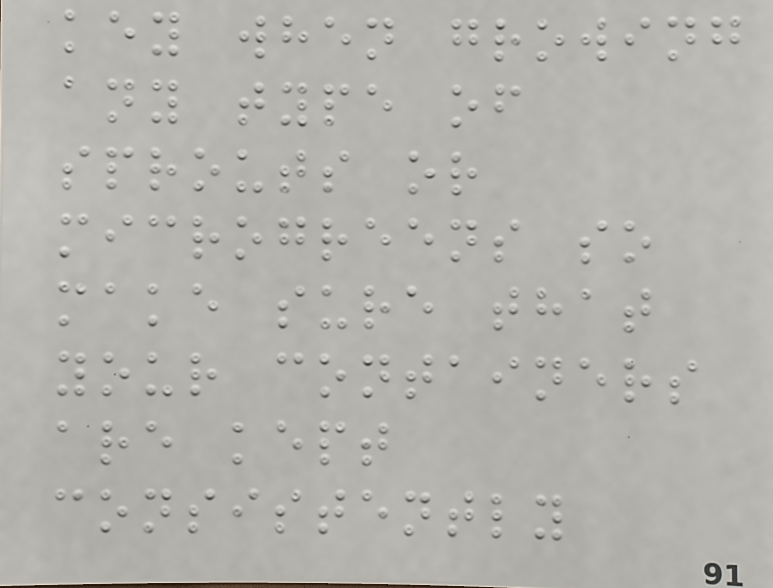key when growing
any type of
sprouts or
microgreens so
make sure that
your containers
are kept
consistently
